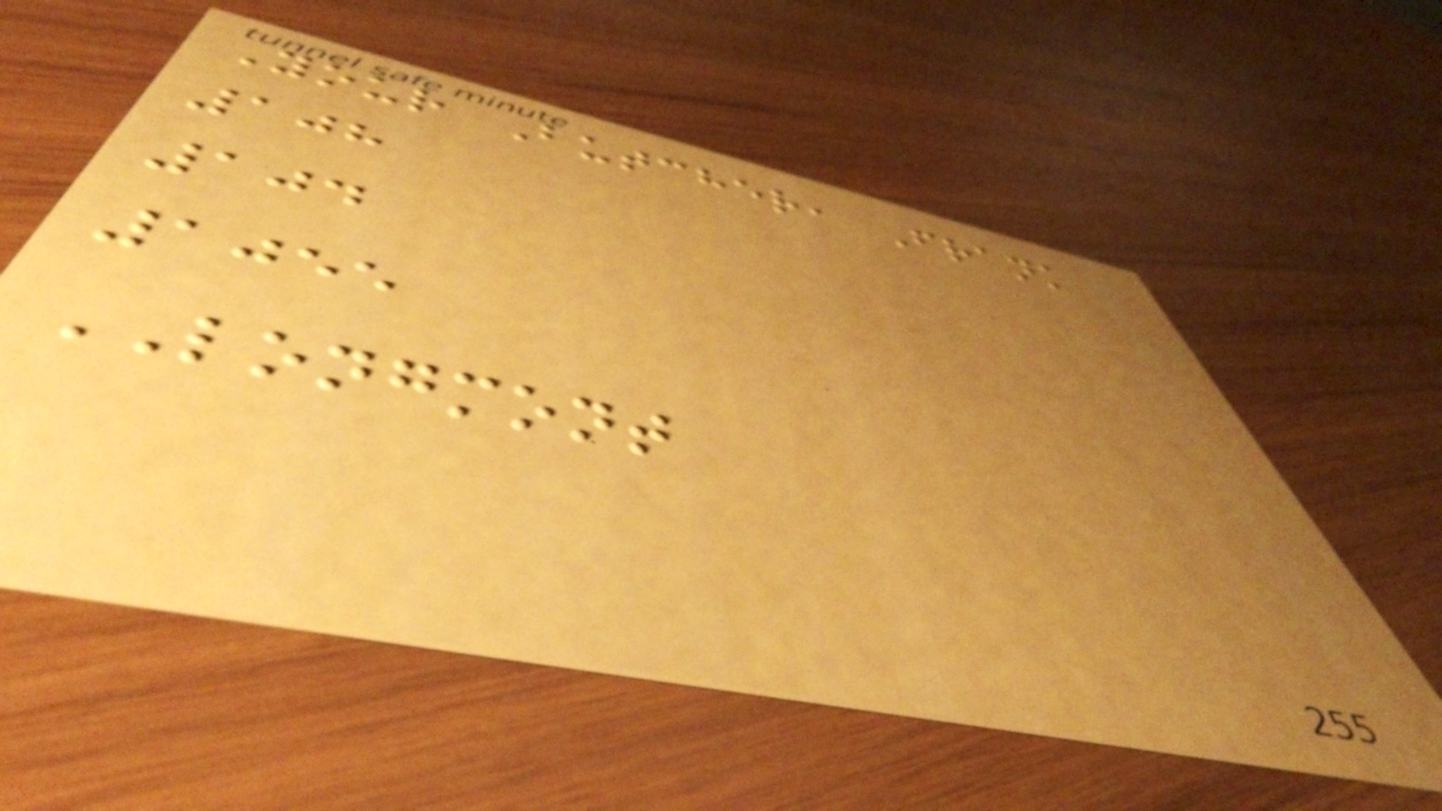Your Butcher, Frank
108
104
1055
LONGMONT
